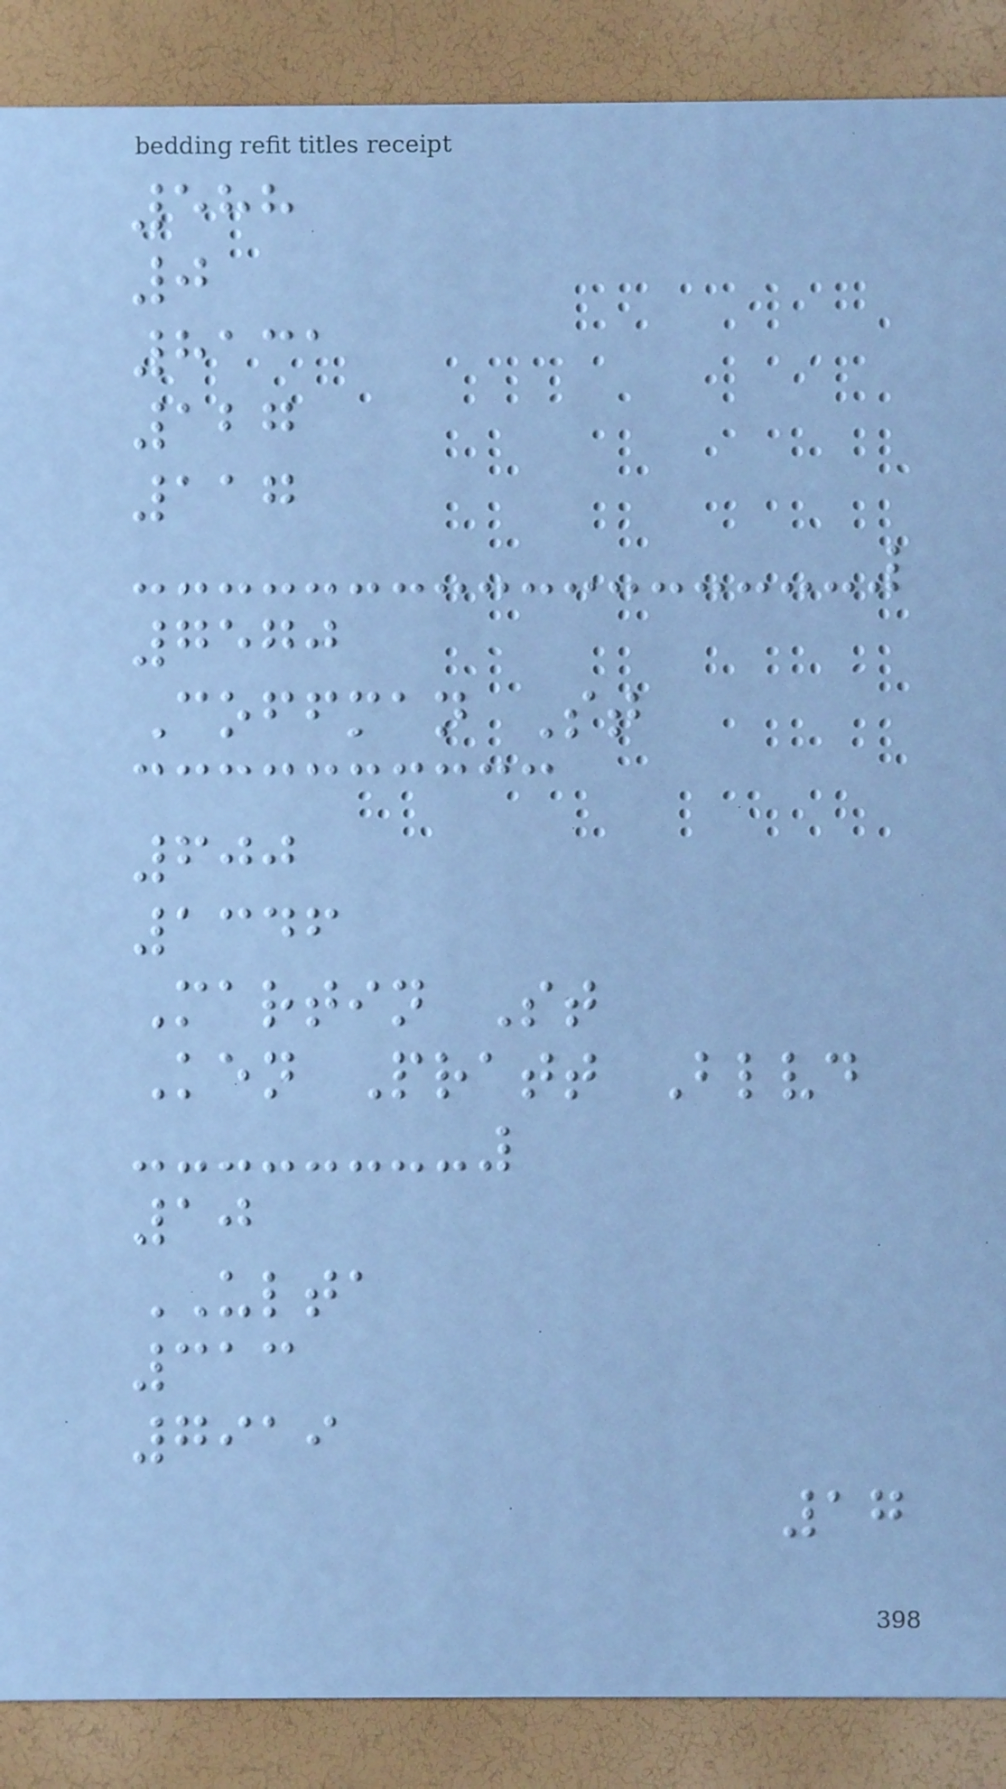588
0
8131
127
117
7570
Coffman St
600
1346
Martin St
Ken Pratt Blvd
10
ULTA
313
7919
17
